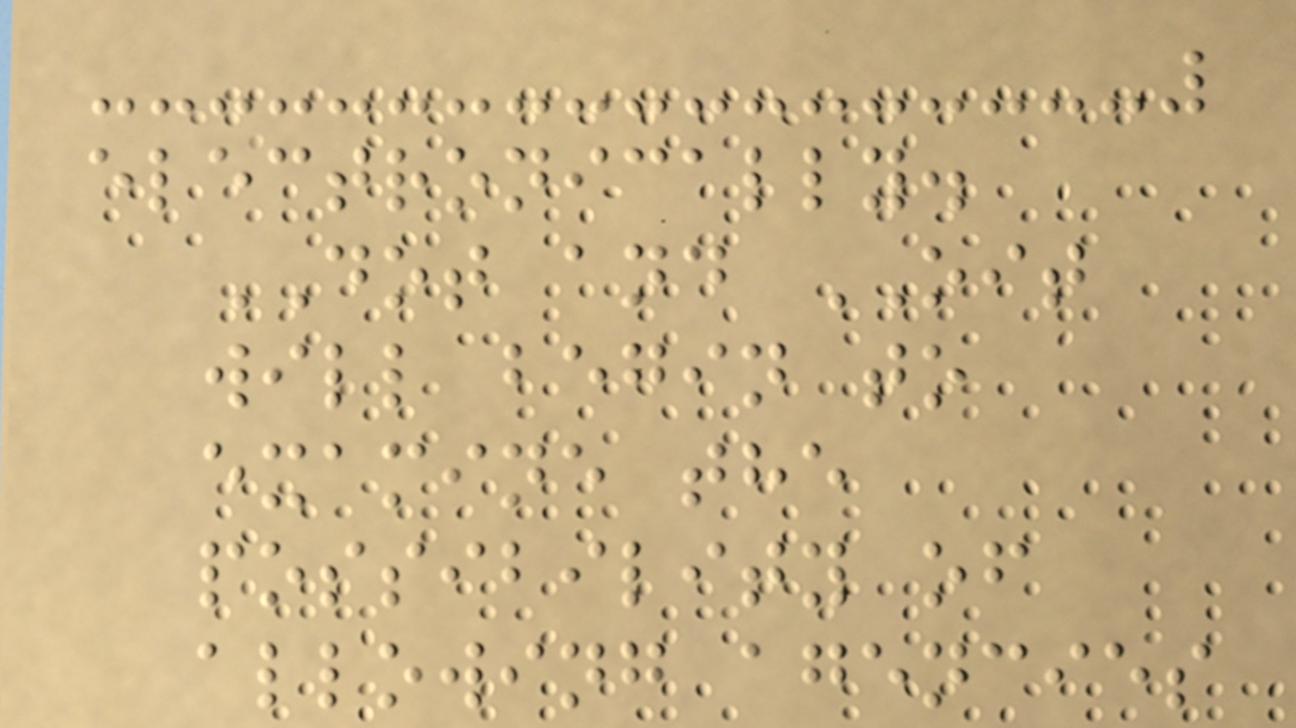electronically.
DOT and OIT
will begin to
examine the
possibility of
allowing agencies
